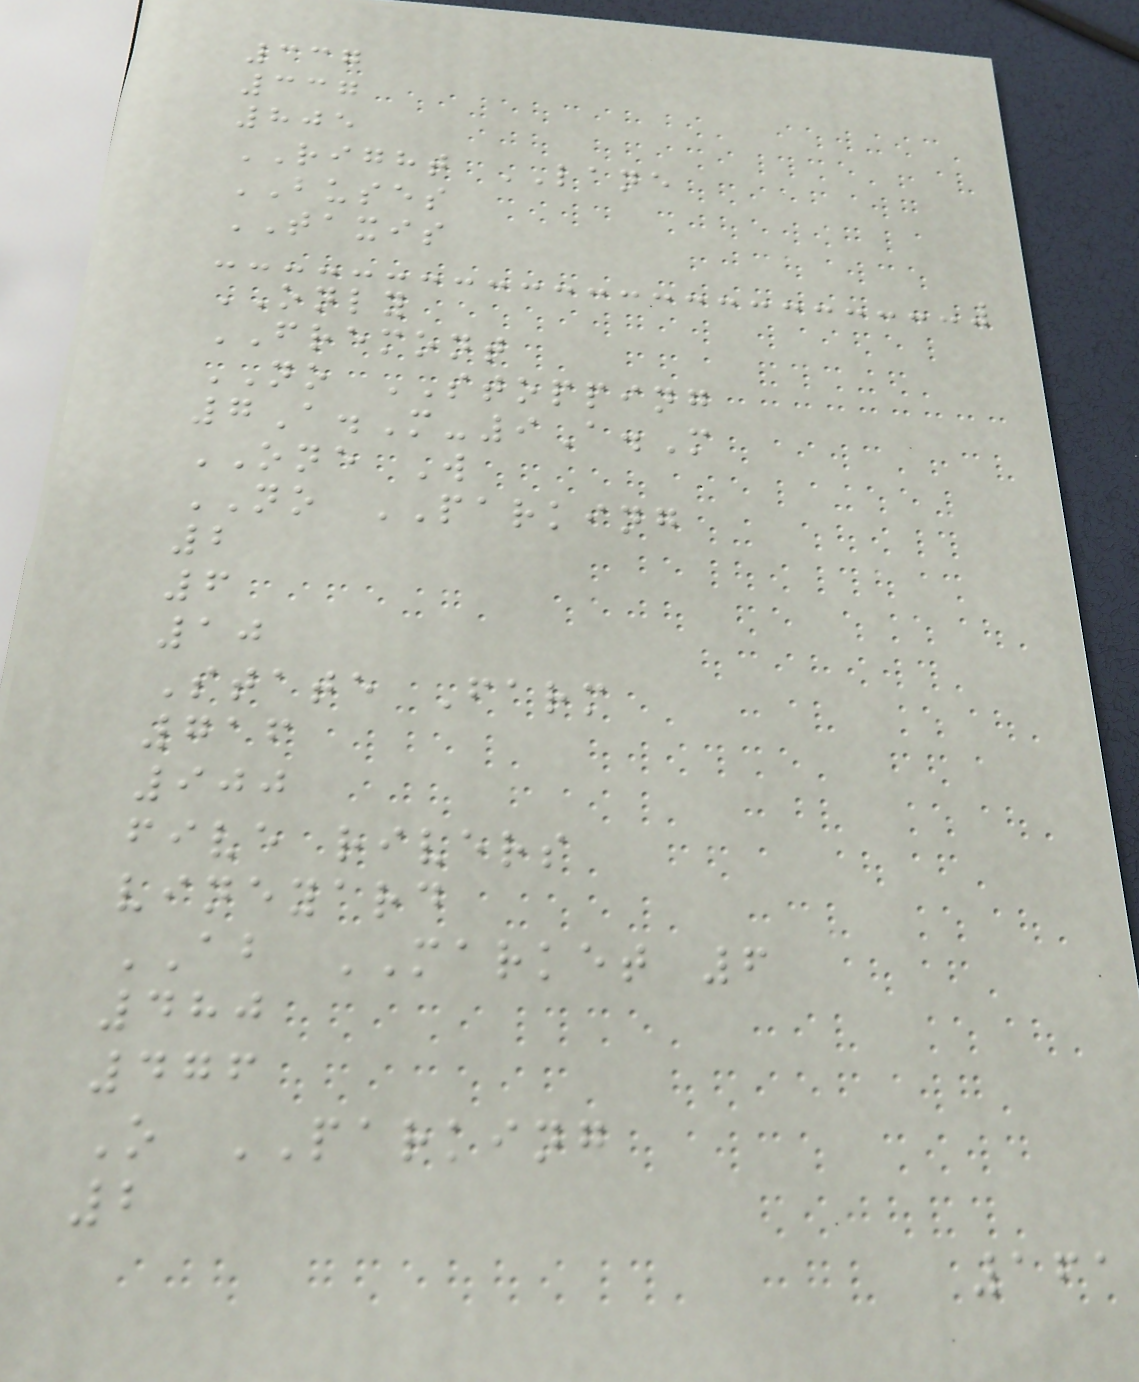337
337
805
RIGHT LANE
BUSES
TAXIS
ONLY
FREMONT
NO STOPPING
7A.M-9A.M
ONE W
NO PARKING
2
6
10
State Farm
716
900
five rivers
vineyard
AB MARKET 6
480
476
O PARKING
2
161
